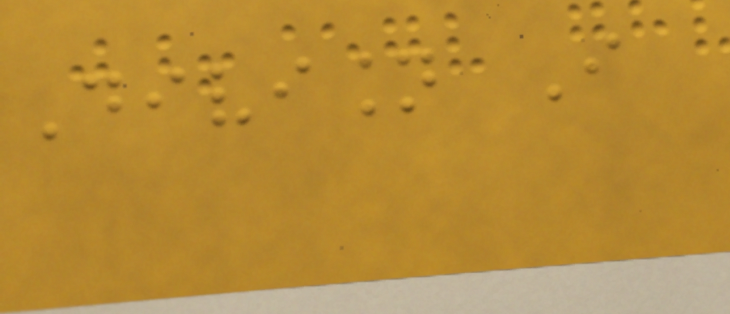Division I
